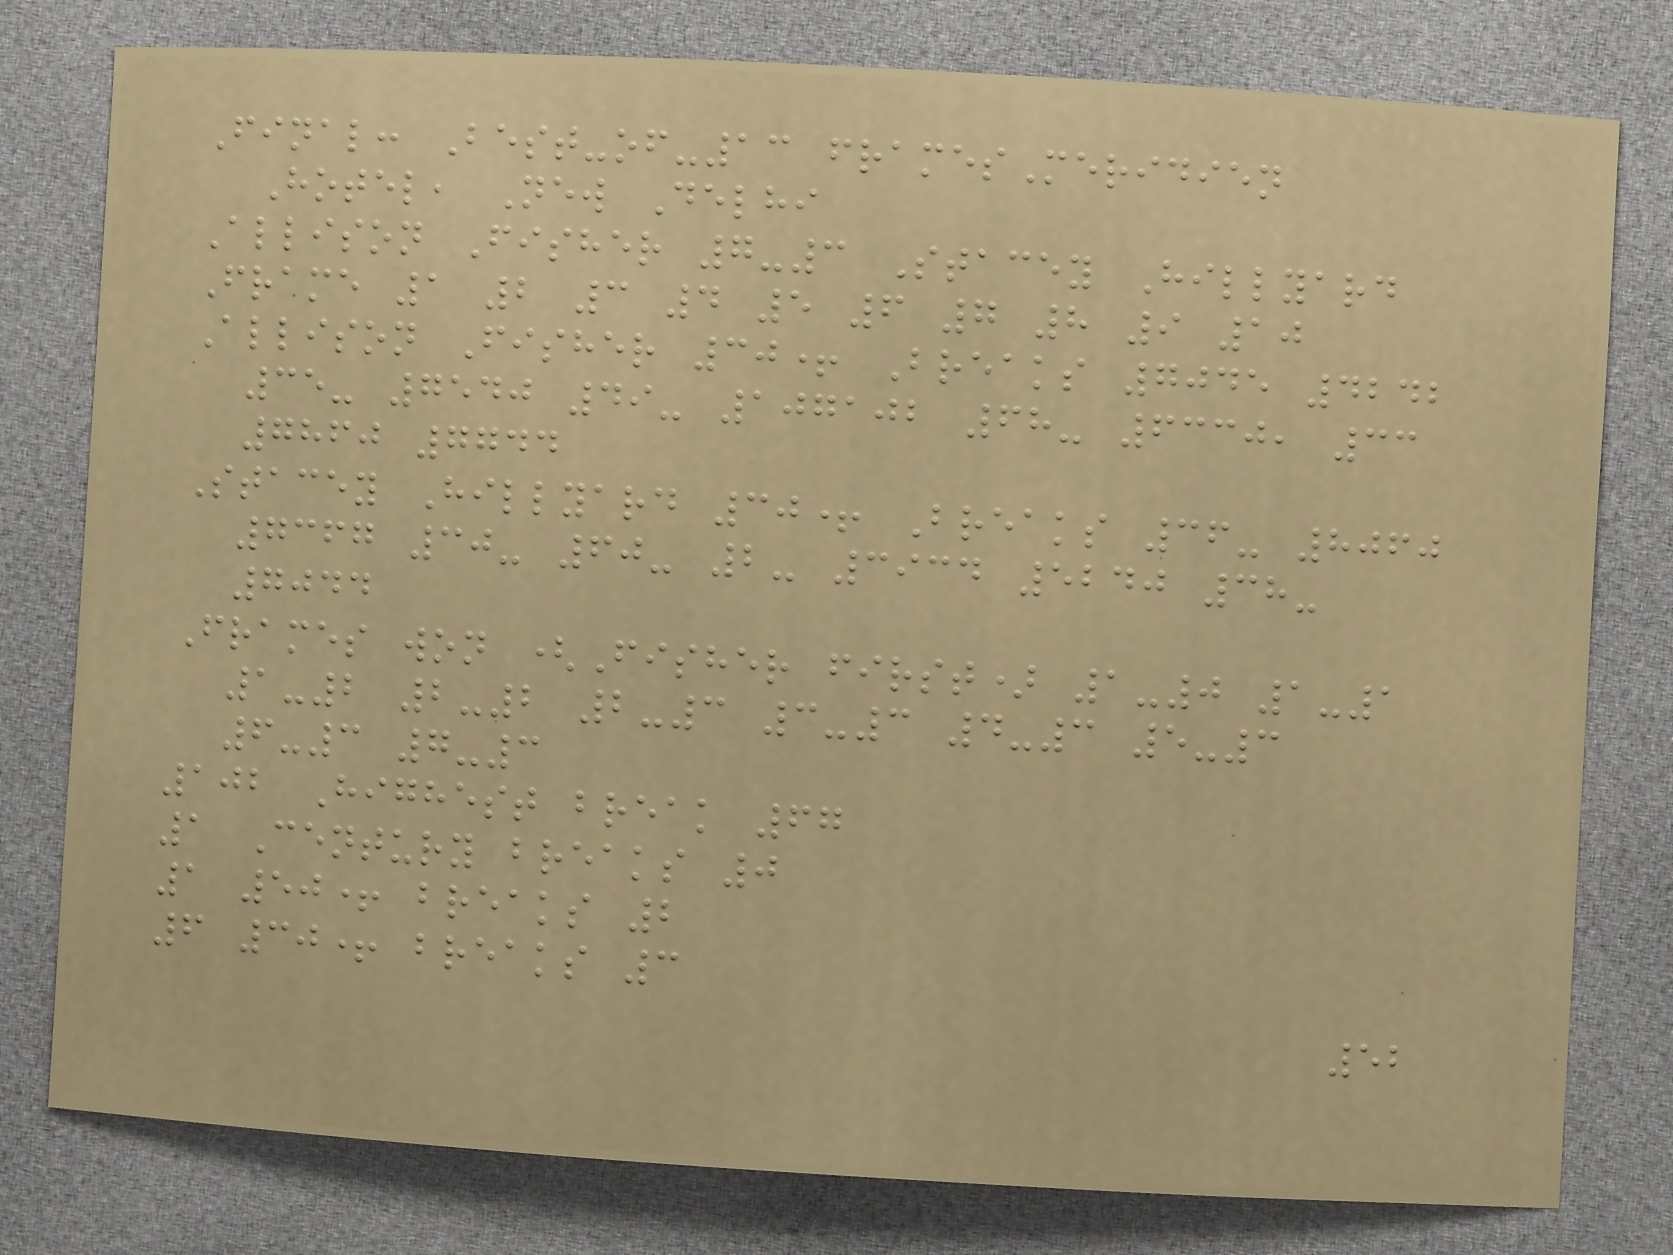Final: Best-of-13 framesMeridien
Hotel, New Delhi
Allison Fisher 7-3 Stacey Hillyard
Frame 1 2 3 4 5 6 7 8 9 10
Allison Fisher 30+ Breaks 7045 4242
35- 7540 49- 107102 68- 6330, 33
7860 7744
Stacey Hillyard 30+ Breaks 36- 8060
7367 30- 60- 2- 3934 5240 38-
7044
Frames won (Fisher first) 1-0 1-1
1-2 2-2 2-3 3-3 4-3 5-3
6-3 7-3
102 Highest break 67
1 Century breaks 0
1 50+ breaks 2
6 30+ breaks 3
52
